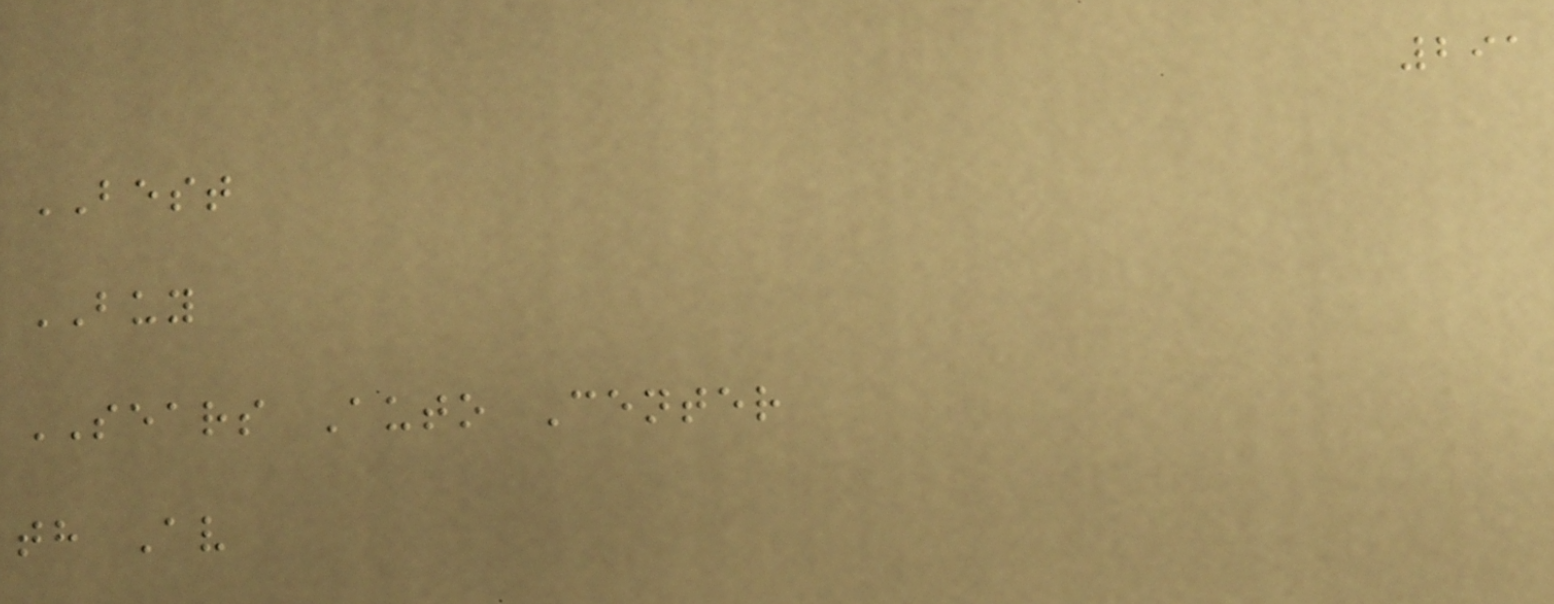291
BEST
BUY
SEARS Auto Center
th Av
